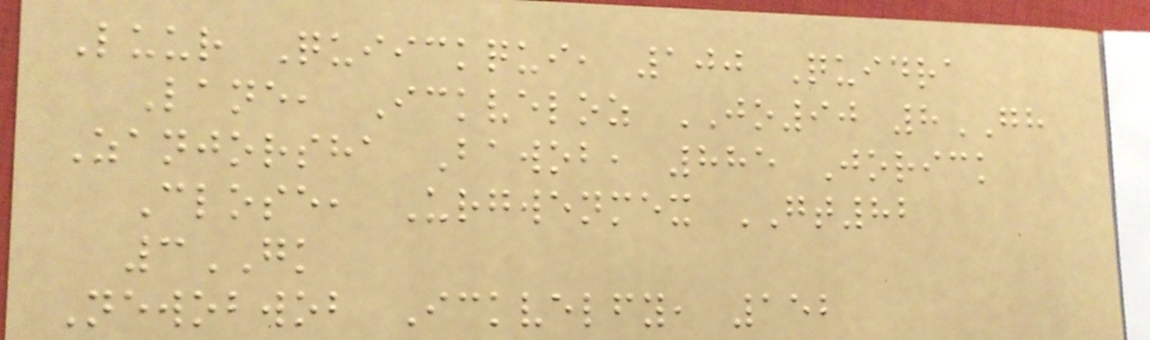Luur Quiickqui, 100 Quidra
Lane, Ickveloz JO90 8GH
Zanjorsha Bawob, 885 Jorick
Close, Urgwenmex GT82
3GK
Newobwob Ickvelfy, 152
